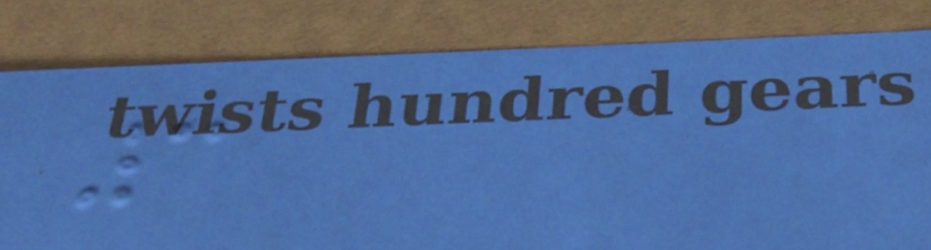3
